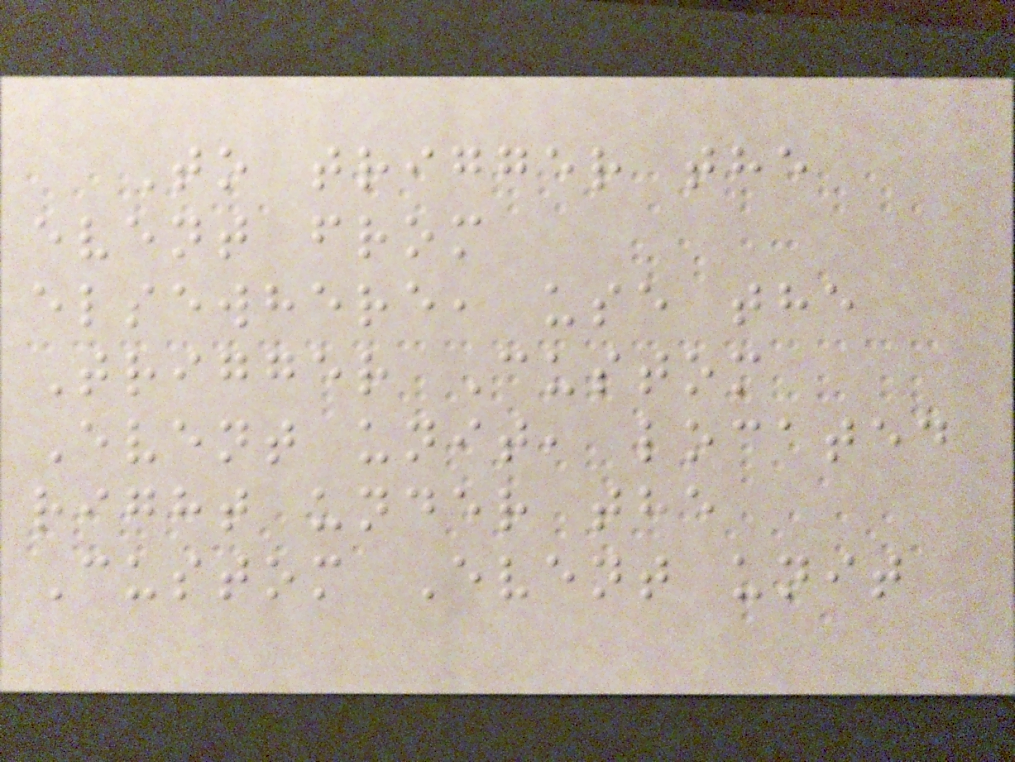To trigger the
event from
elsewhere, use the
Trigger Custom
Event unit, located
right under the
Custom Event unit
